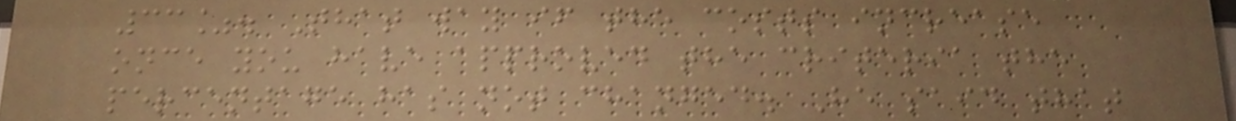33%. That way if the costs increase
once you have approved the criteria the
percentage has not changed. He said that
